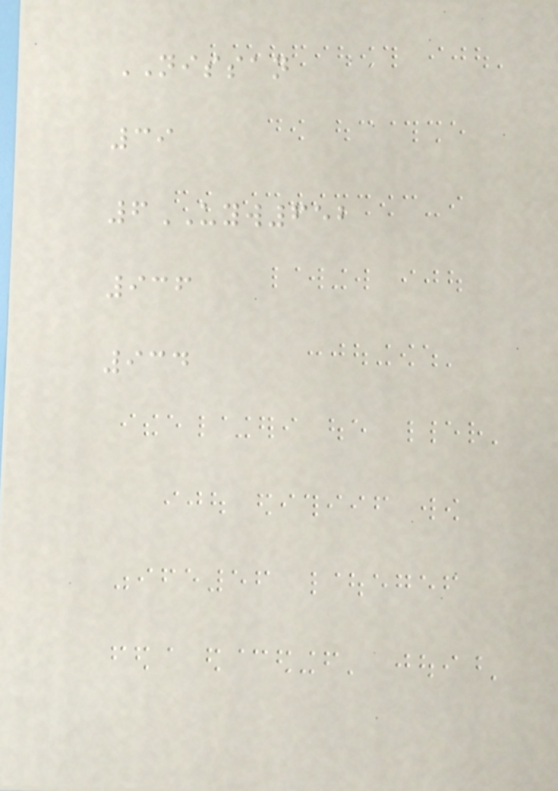NISSAN
39
6UYW652
936
934
